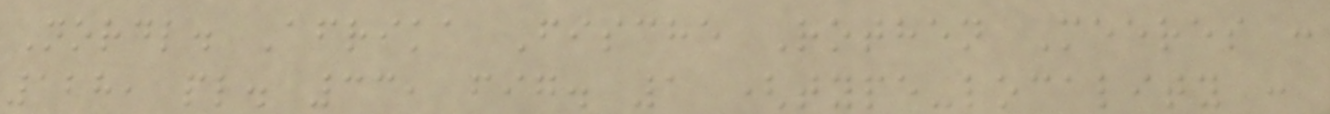Nordl. Afrika Fische Rothen Meeres :
128, pl. 33, fig. 1 (type-locality :
